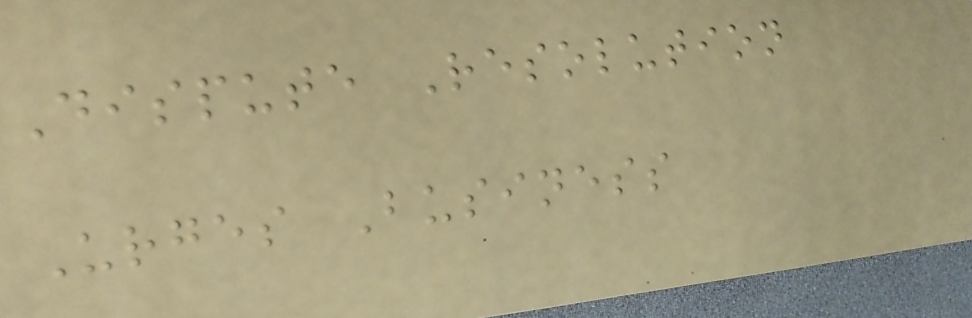Dispute Resolution
Urges Business
